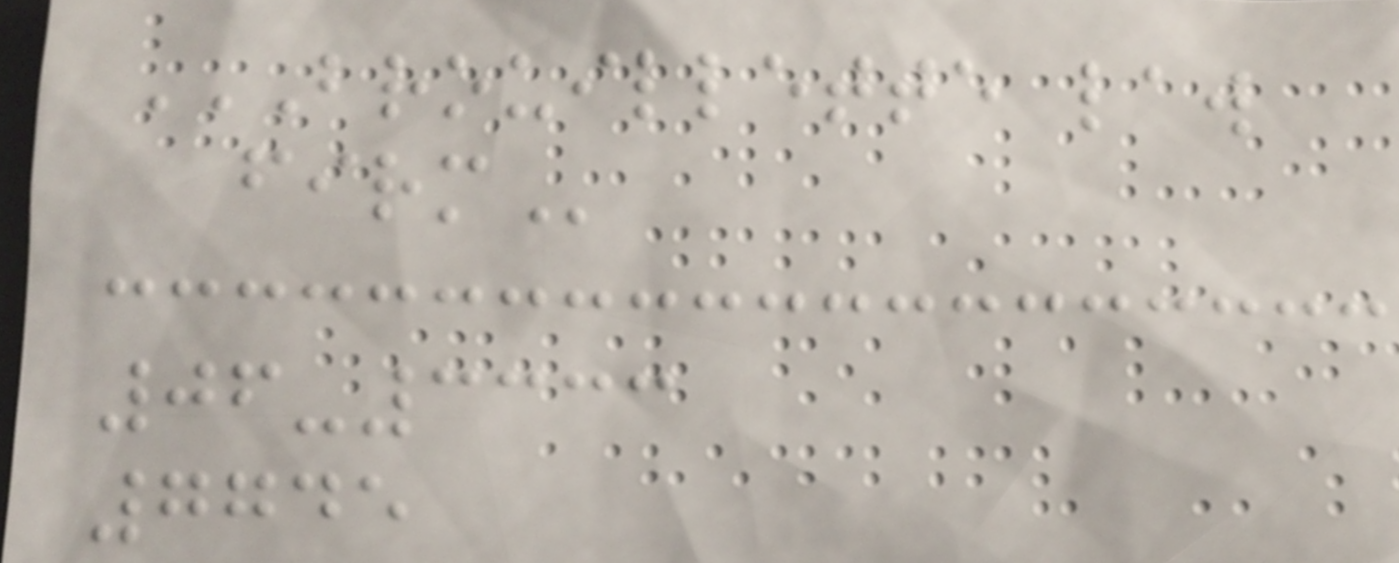BROUILLETTE LAW
FIRM
06-3333
7745
